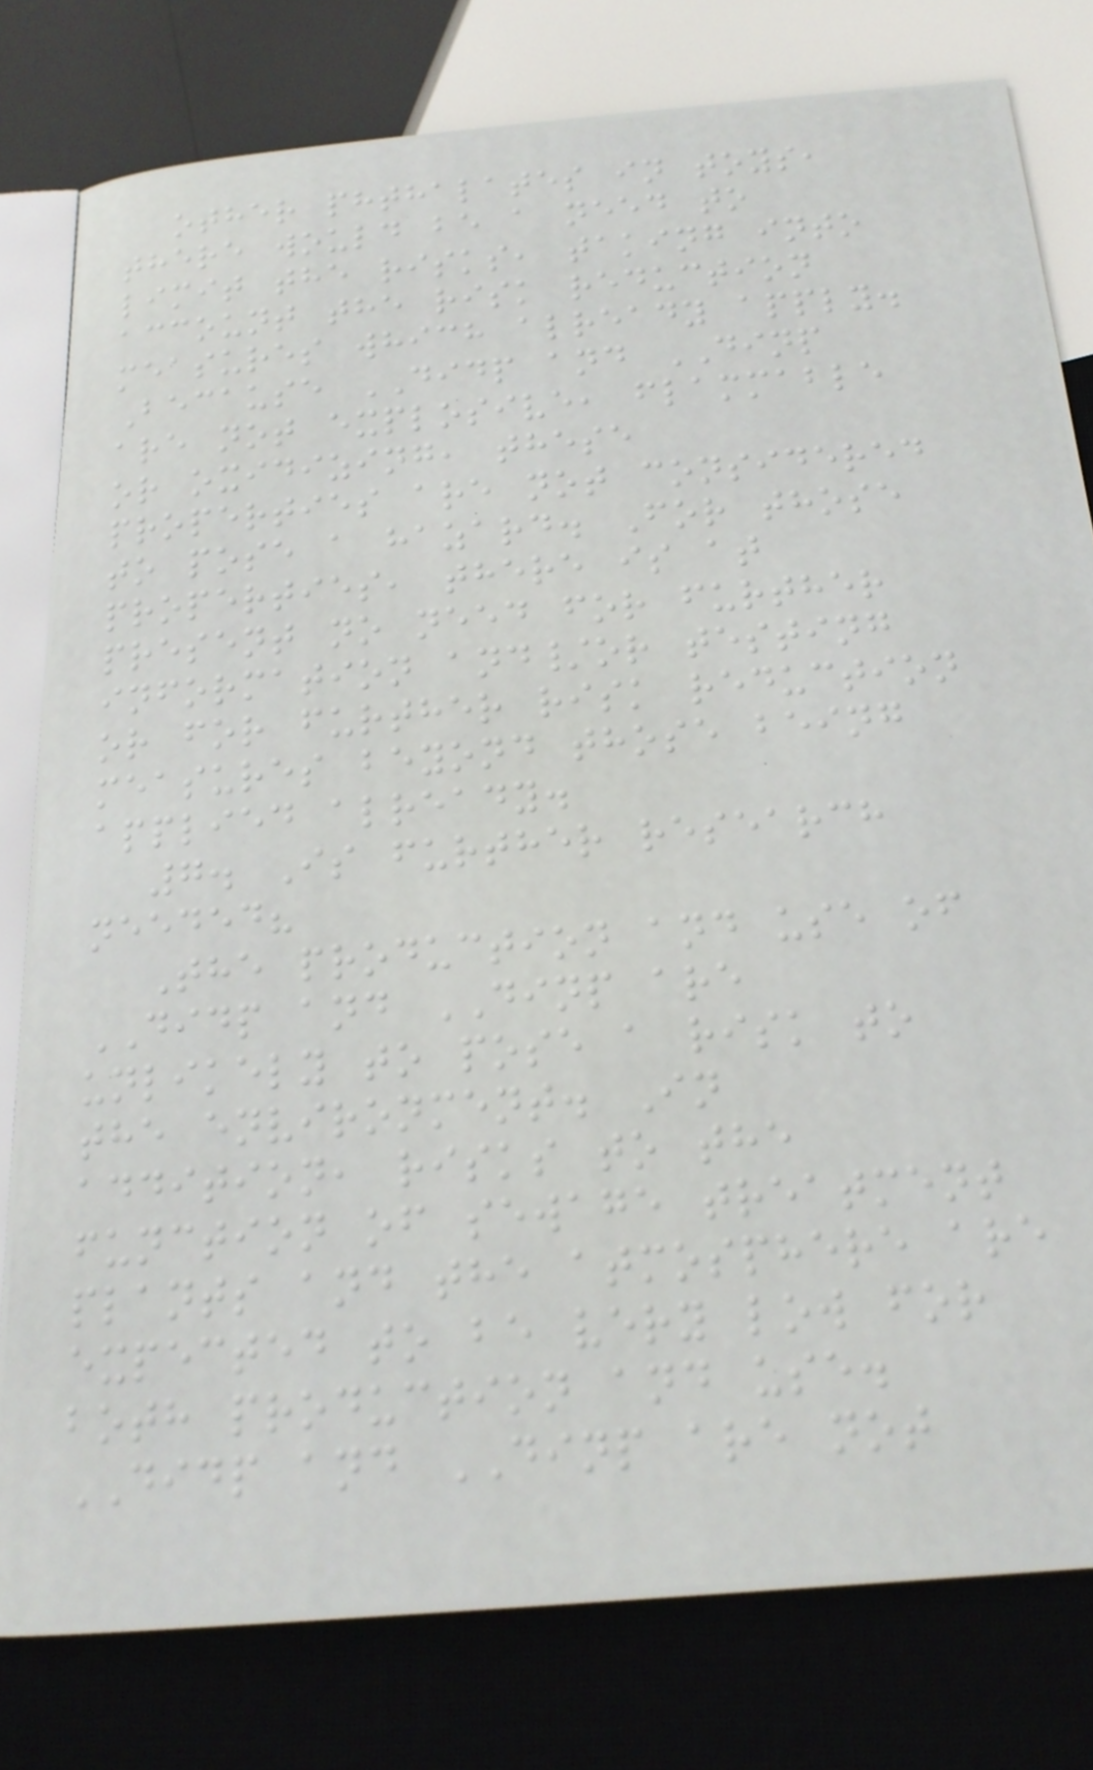other phthalates in toys,
there would be a need to
limit the risks, taking into
account the risk reduction
measures which already apply.
Because DIDP and DINP
are not explosive, flammable
or oxidizing, these
properties are not considered
to pose a hazard. For those
properties, there is at
present no need for further
information and/or testing
or for further risk reduction
measures beyond those being
applied already.
7. Is further research
needed?
The production and use of
DIDP and DINP are
unlikely to pose a risk to
the environment. In
addition, risks to the
function of sewage treatment
plants and the atmosphere are
expected to be very low for
both production and use.
DIDP and DINP are not
